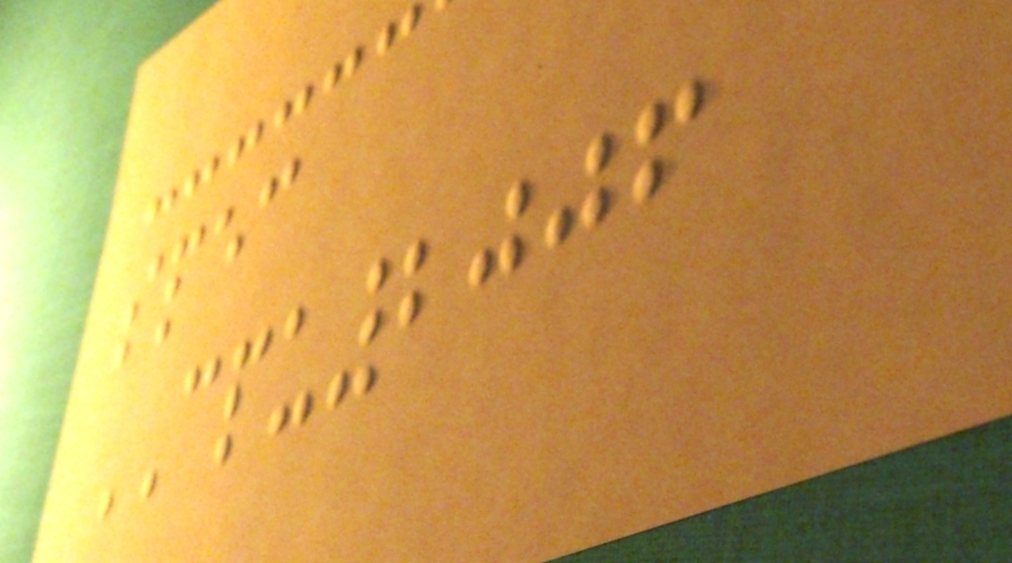spec
CPU2006
